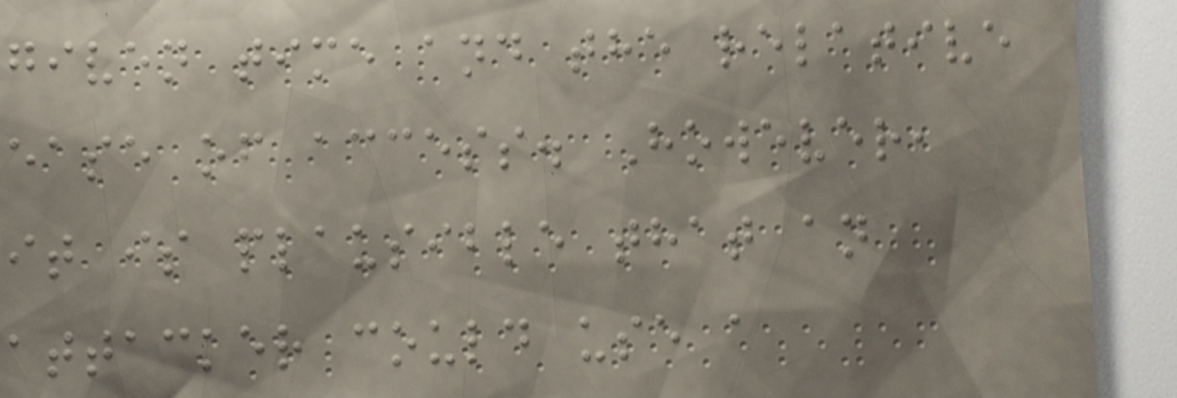given time and the relative
ease of access. However,
it is plausible that an
attacker could use a
